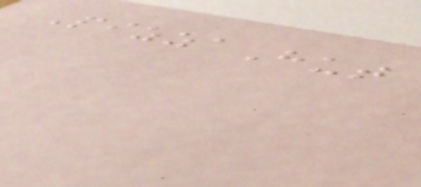PizzaHut
